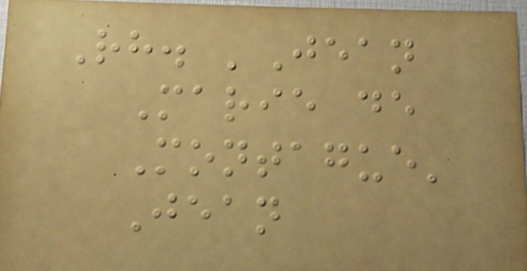Rh. 'Jean
Marie de
Montague'
Jean
